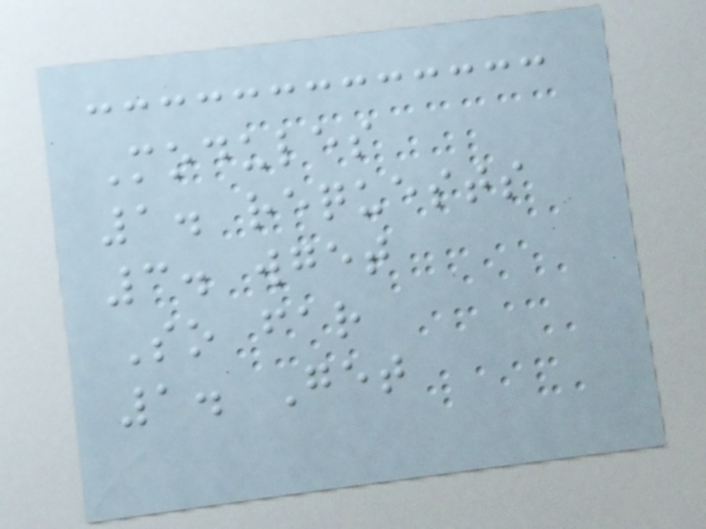Modules
1. requests
3. wget
So far
1. Get
